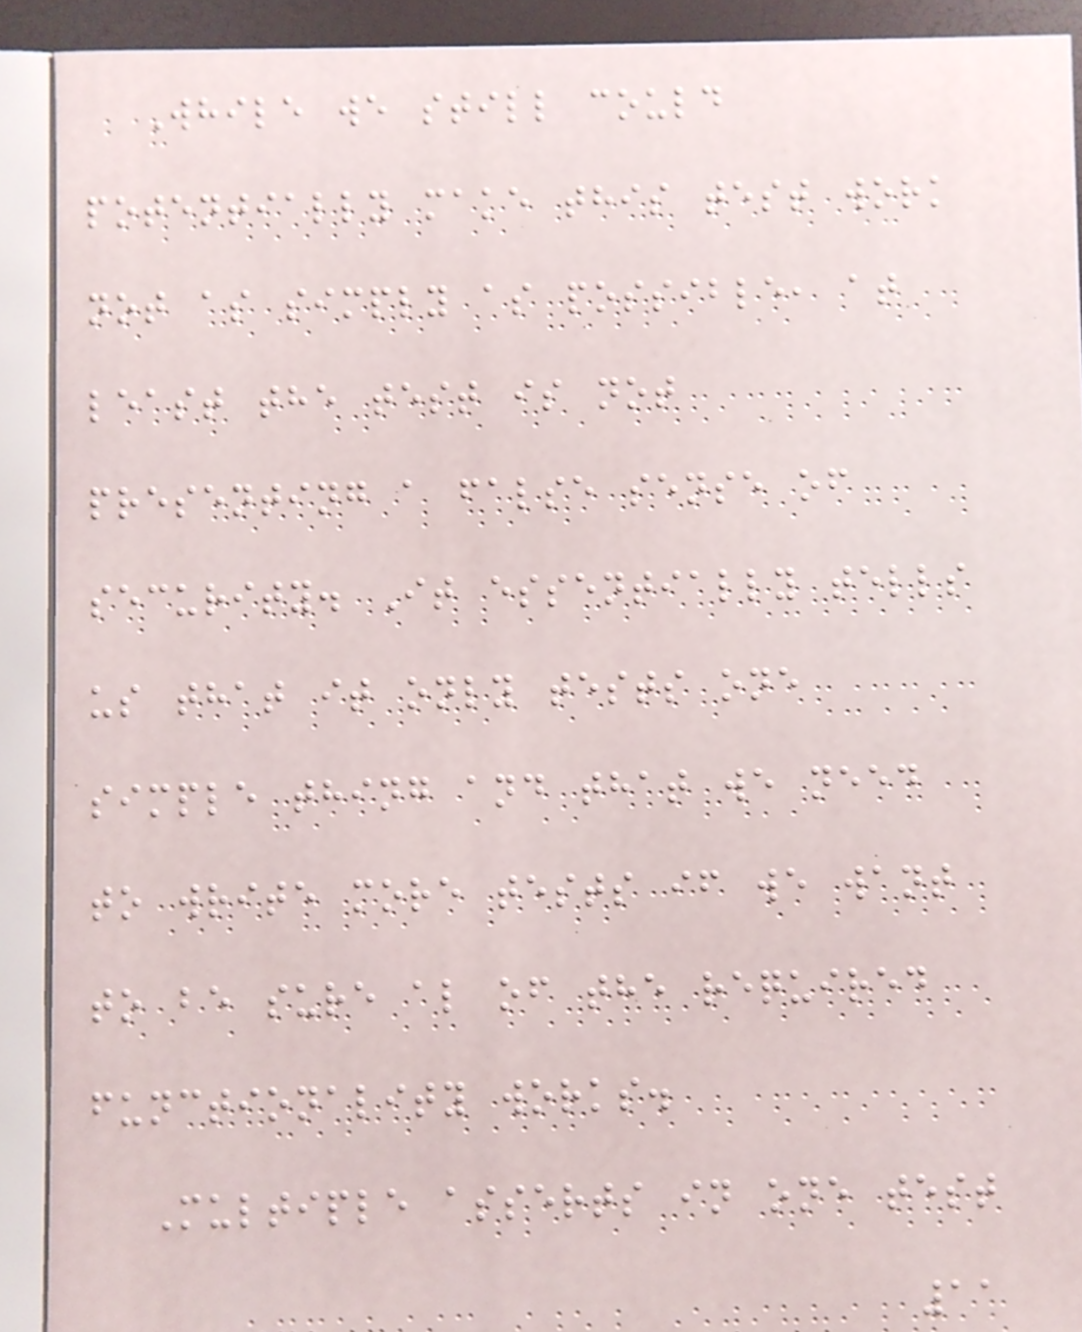While we still could
potentially make this test work
not as simply as possible, at
least the test is not
presenting a false sense of
security. It essentially tells
us that it only tests one
simple thing and that we need
to write more tests if we want
to be sure al of the required
functionality works.
Multiple asserts in one test
11
